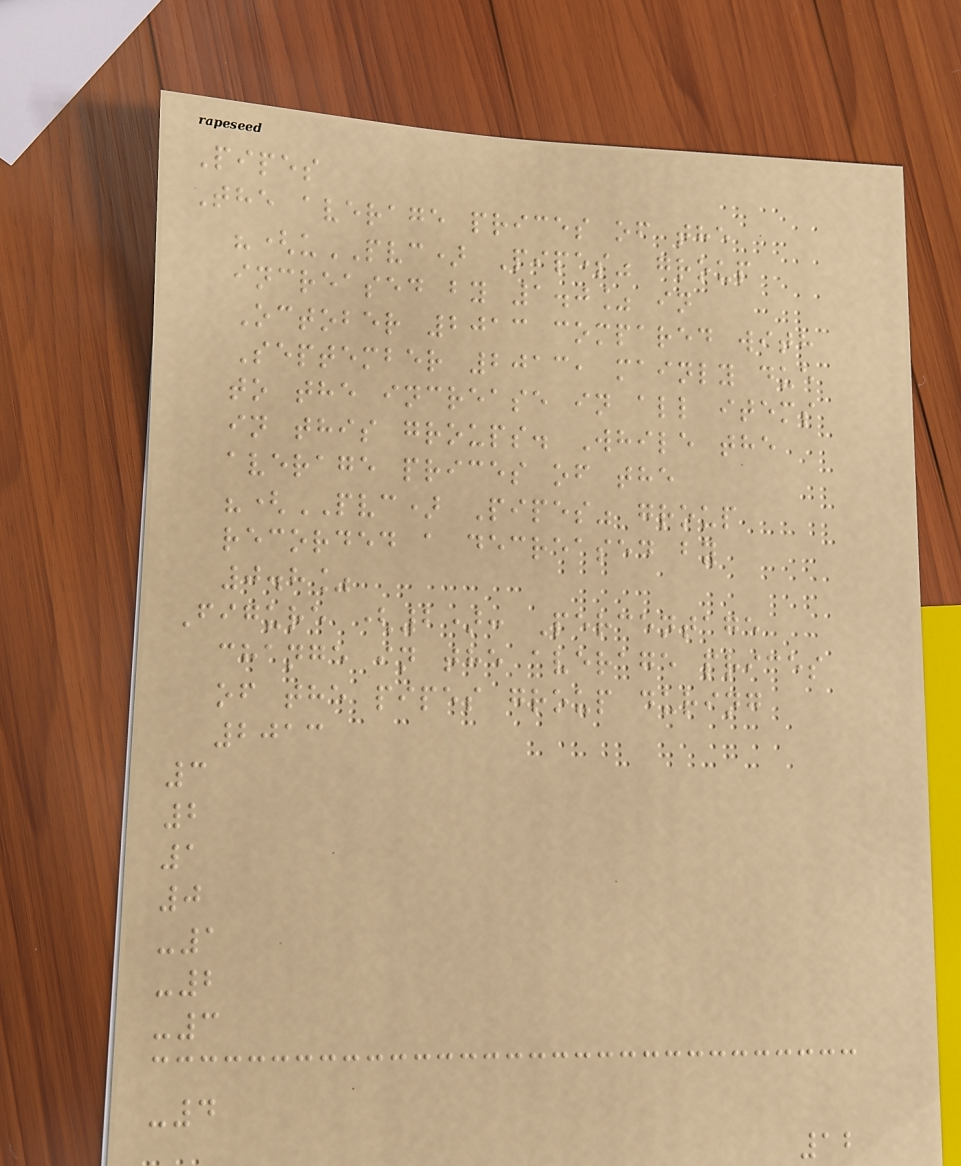Pipes
The average prices of the
"(uPVC) Pipes" group
increased by 1.0% in
October 2013 compared with
September 2013, mainly due
to the increase in all items
in this groups. While the
average prices of the
"(PVC) Pipes" group
recorded a decreased by
0.8%
Figure (2): Percentage
change in the average prices
of the pipes group during
2013
3
2
1
0
-1
-2
-3
-4
12
